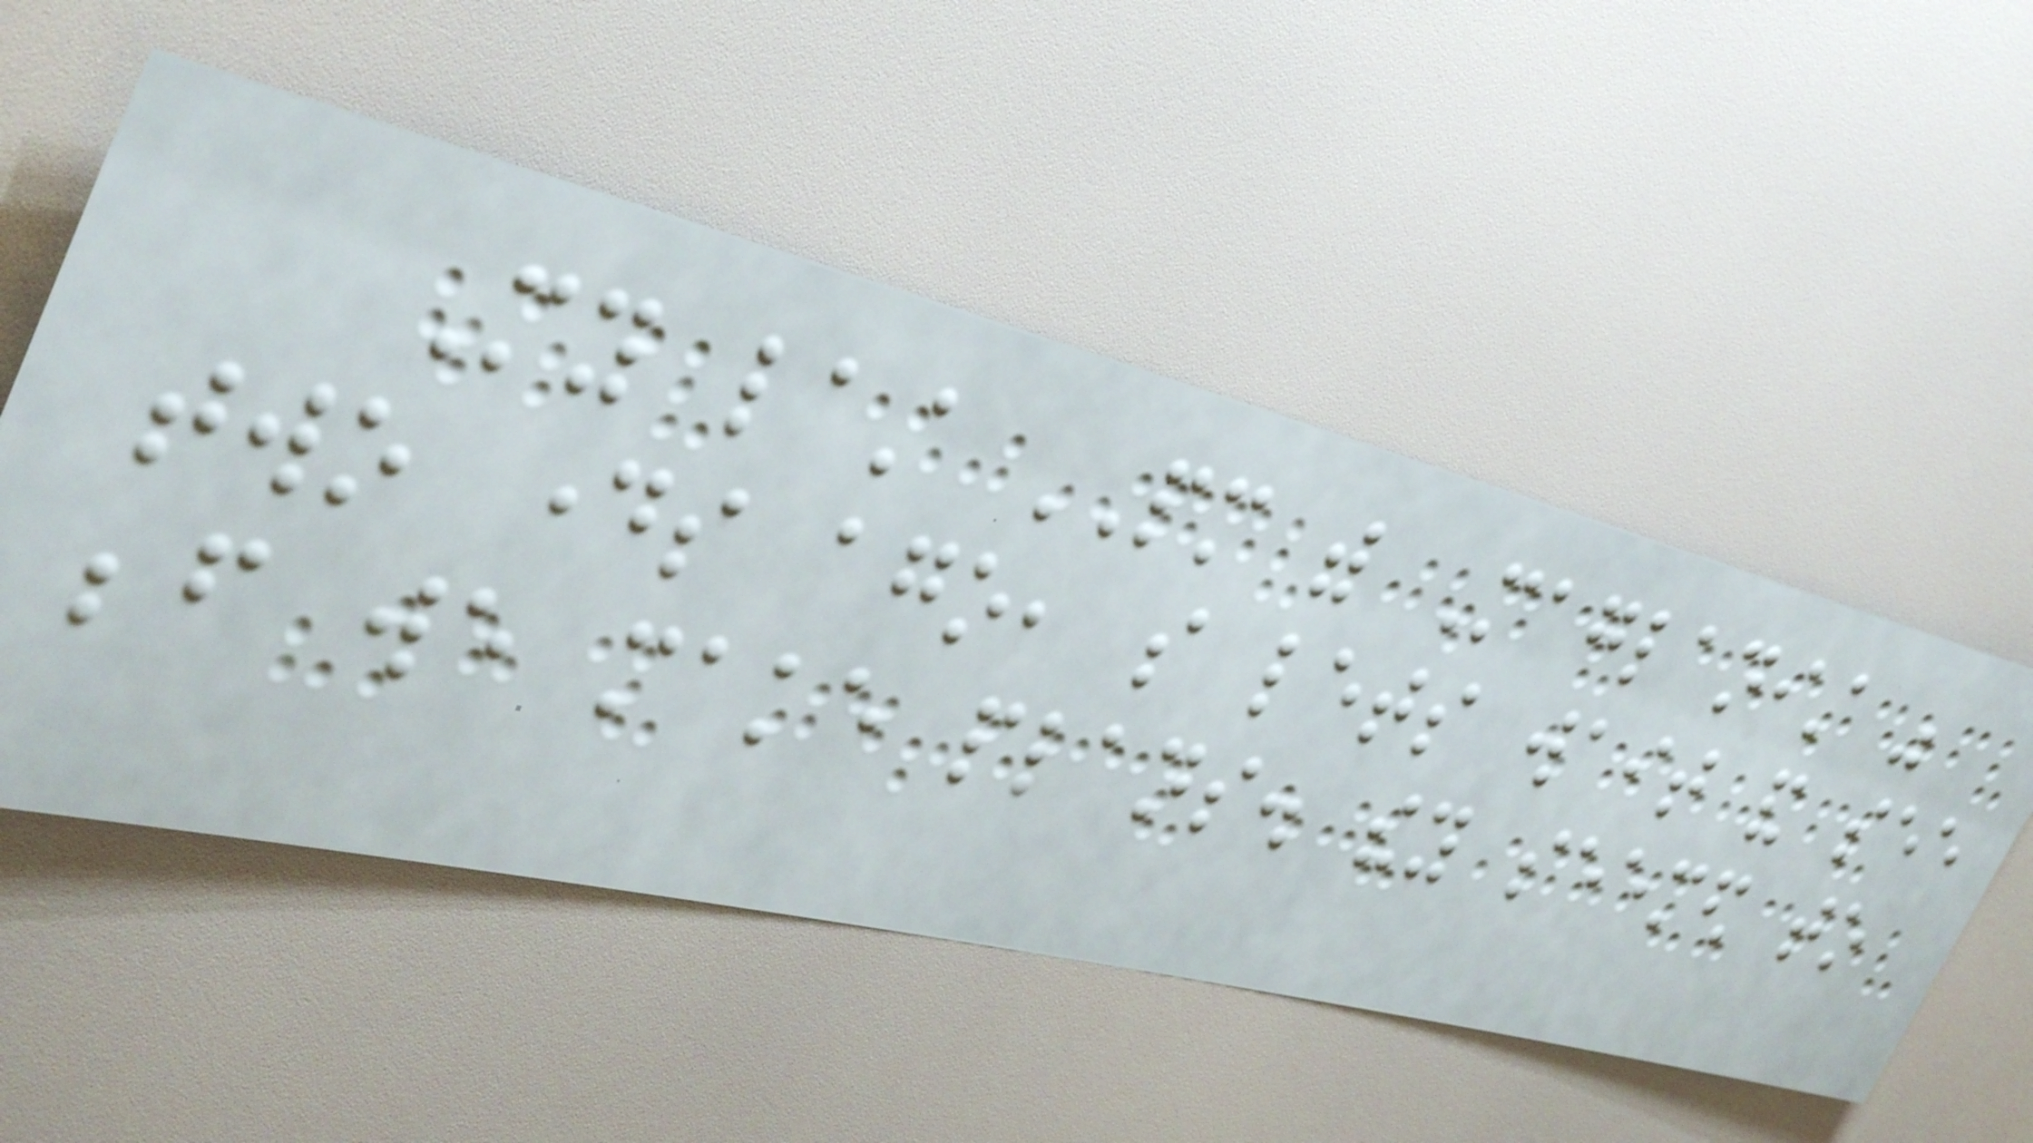My last PM with Maglanist was
two days ago, so lets wait and see
before we make plans. they seemed to
